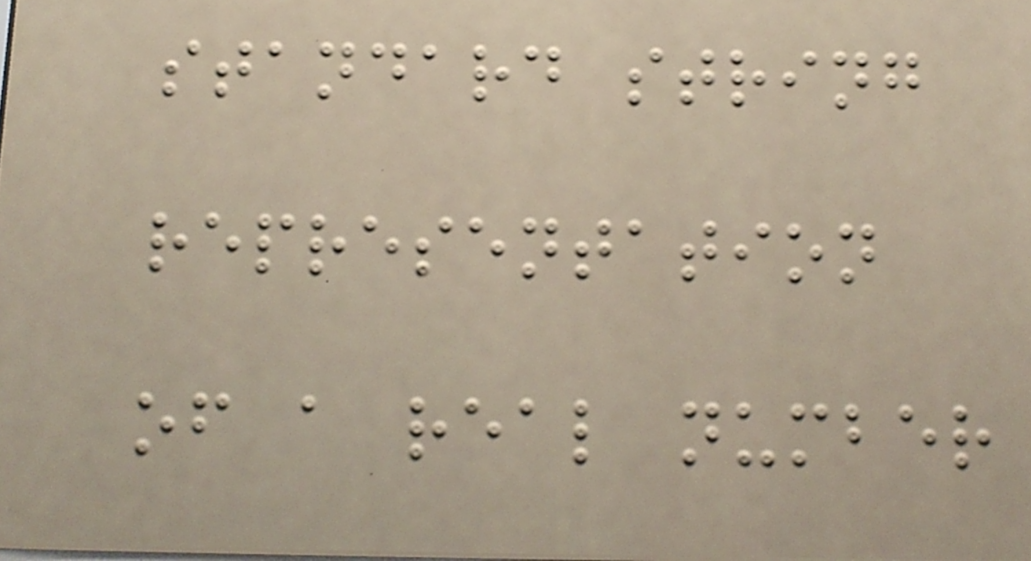standard string
representation
of a real number
